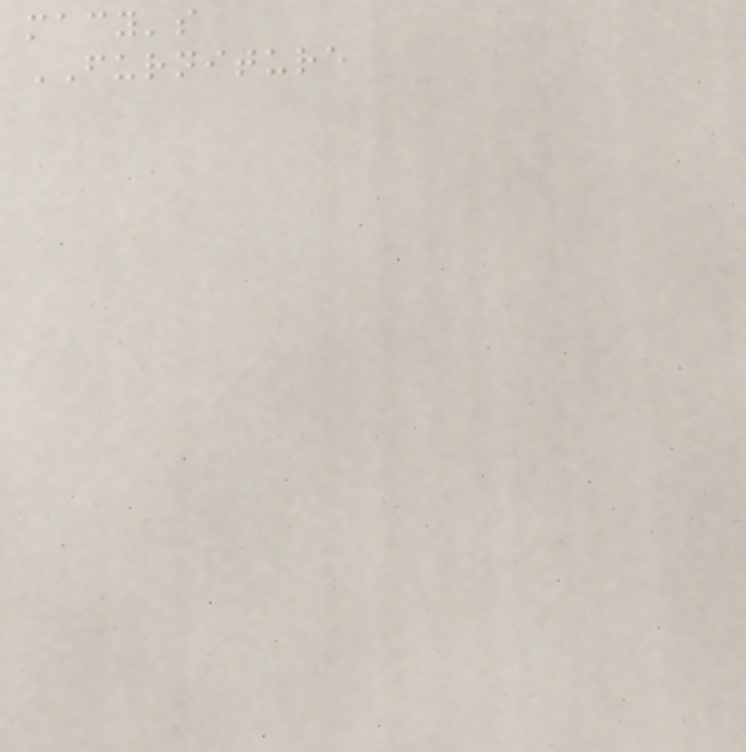macy's
FURNITURE
